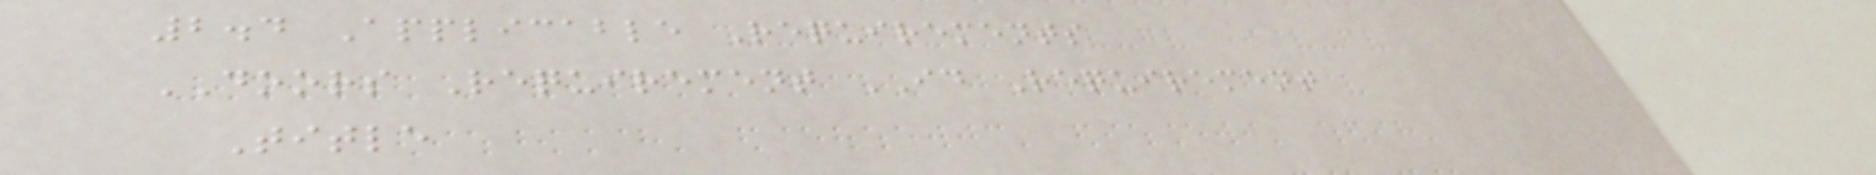2.4 Applicable Requirements
DOORS Requirement ID Requirement
Title
